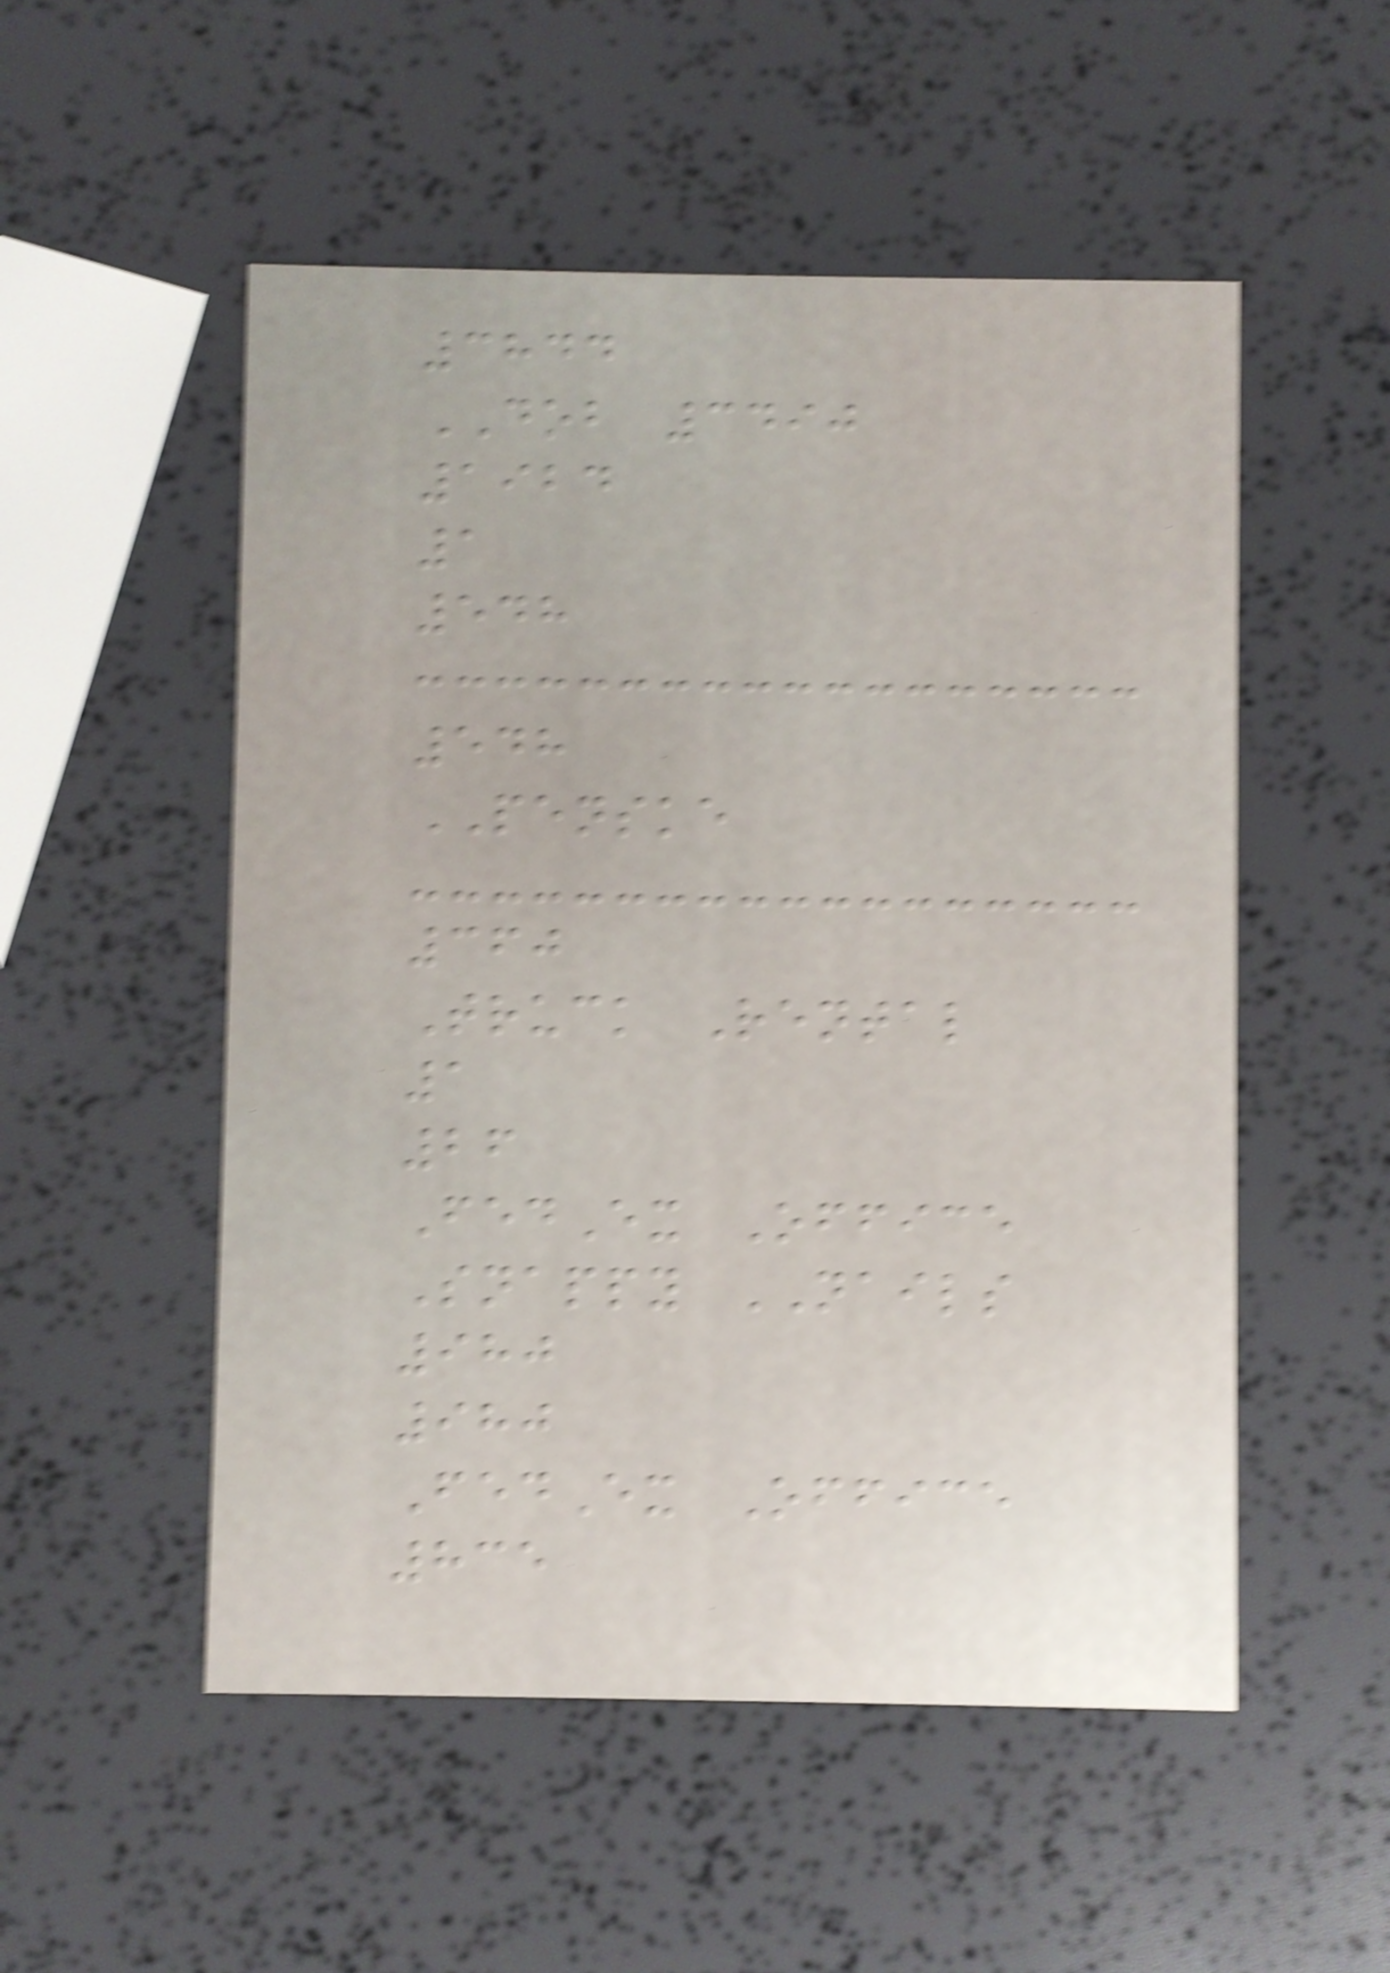3844
DOB 3490
1924
1
548
548
PENSKE
360
Truck Rental
1
26
FedEx Office
Snappy NAILS
980
980
FedEx Office
835
